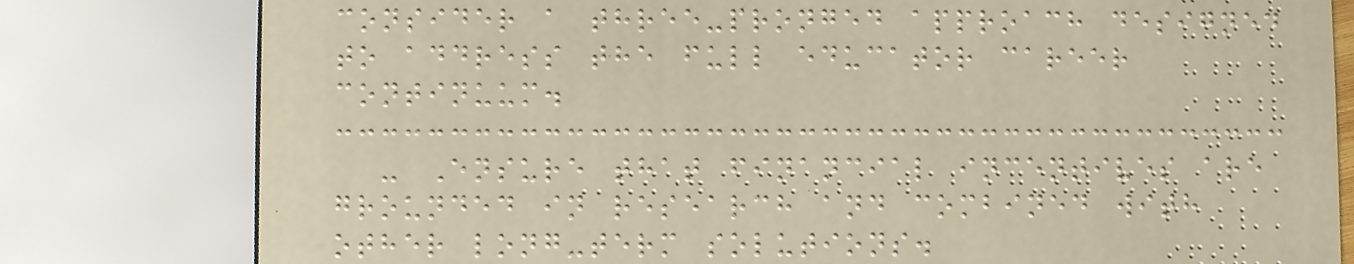consider a three-pronged approach designed
to address the full educator career
continuum.
- Ensure that financial incentives are
grounded in research and combined with
other long-term solutions.
